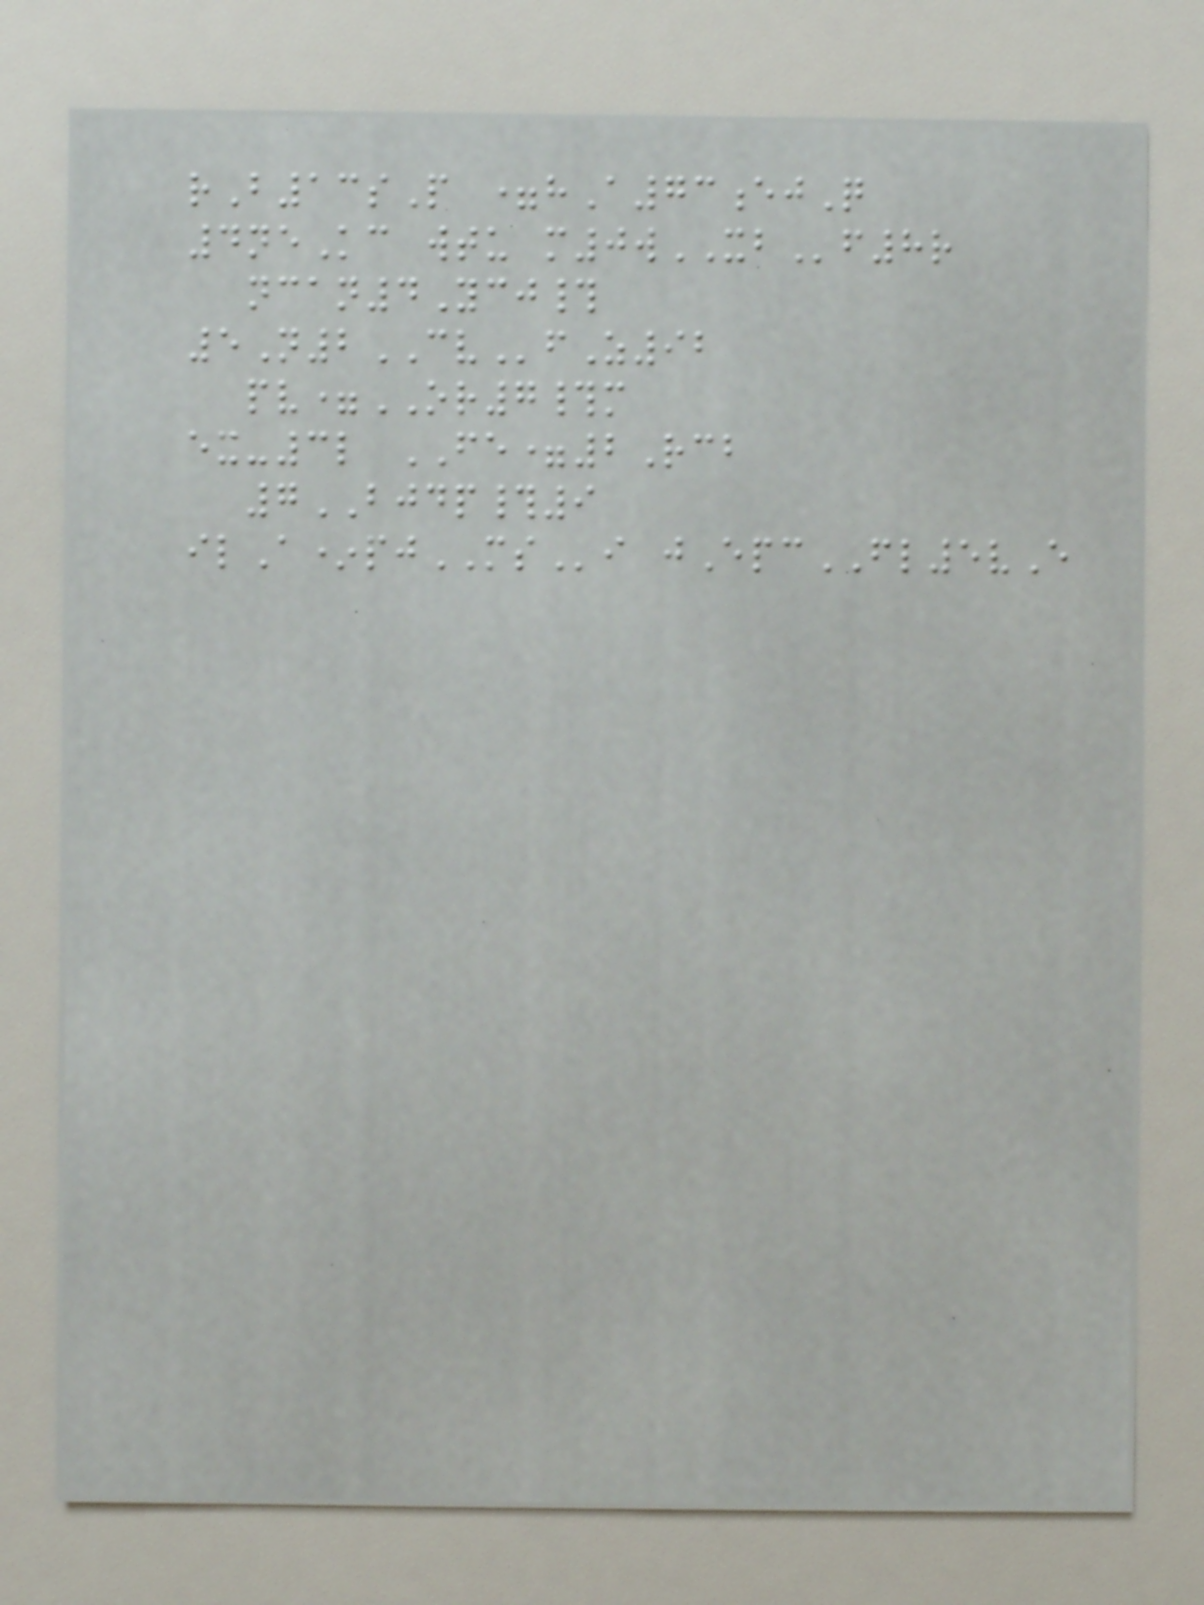rB13sP =hA73ejQ
4neKc wtu m0wXBf8r
ncan4Ycj#
5N2CVfZ92
pv=OR7#m
ex-3l FE=2Rcb
7BJDP#9
ilA*pjMSi jEpcFL5vE
